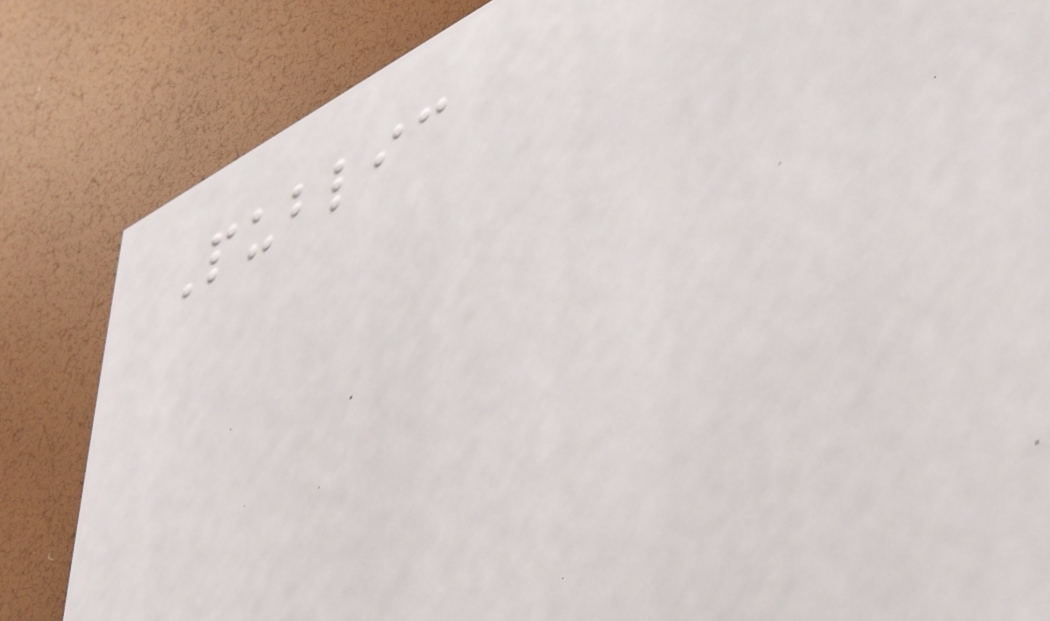Public
